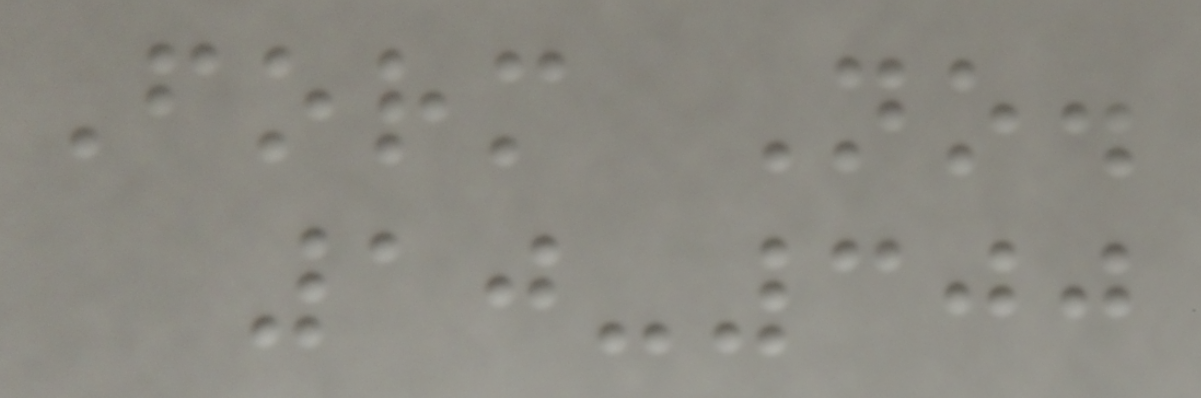Form No.
10-300
